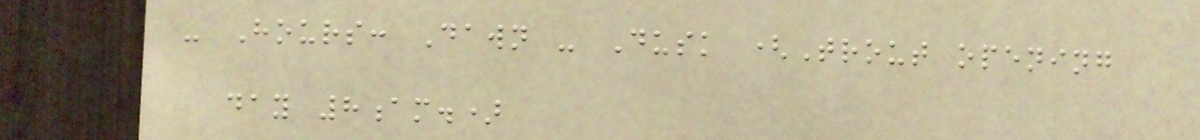- Hours: Dawn - Dusk (Trout opening
day 8am.)
